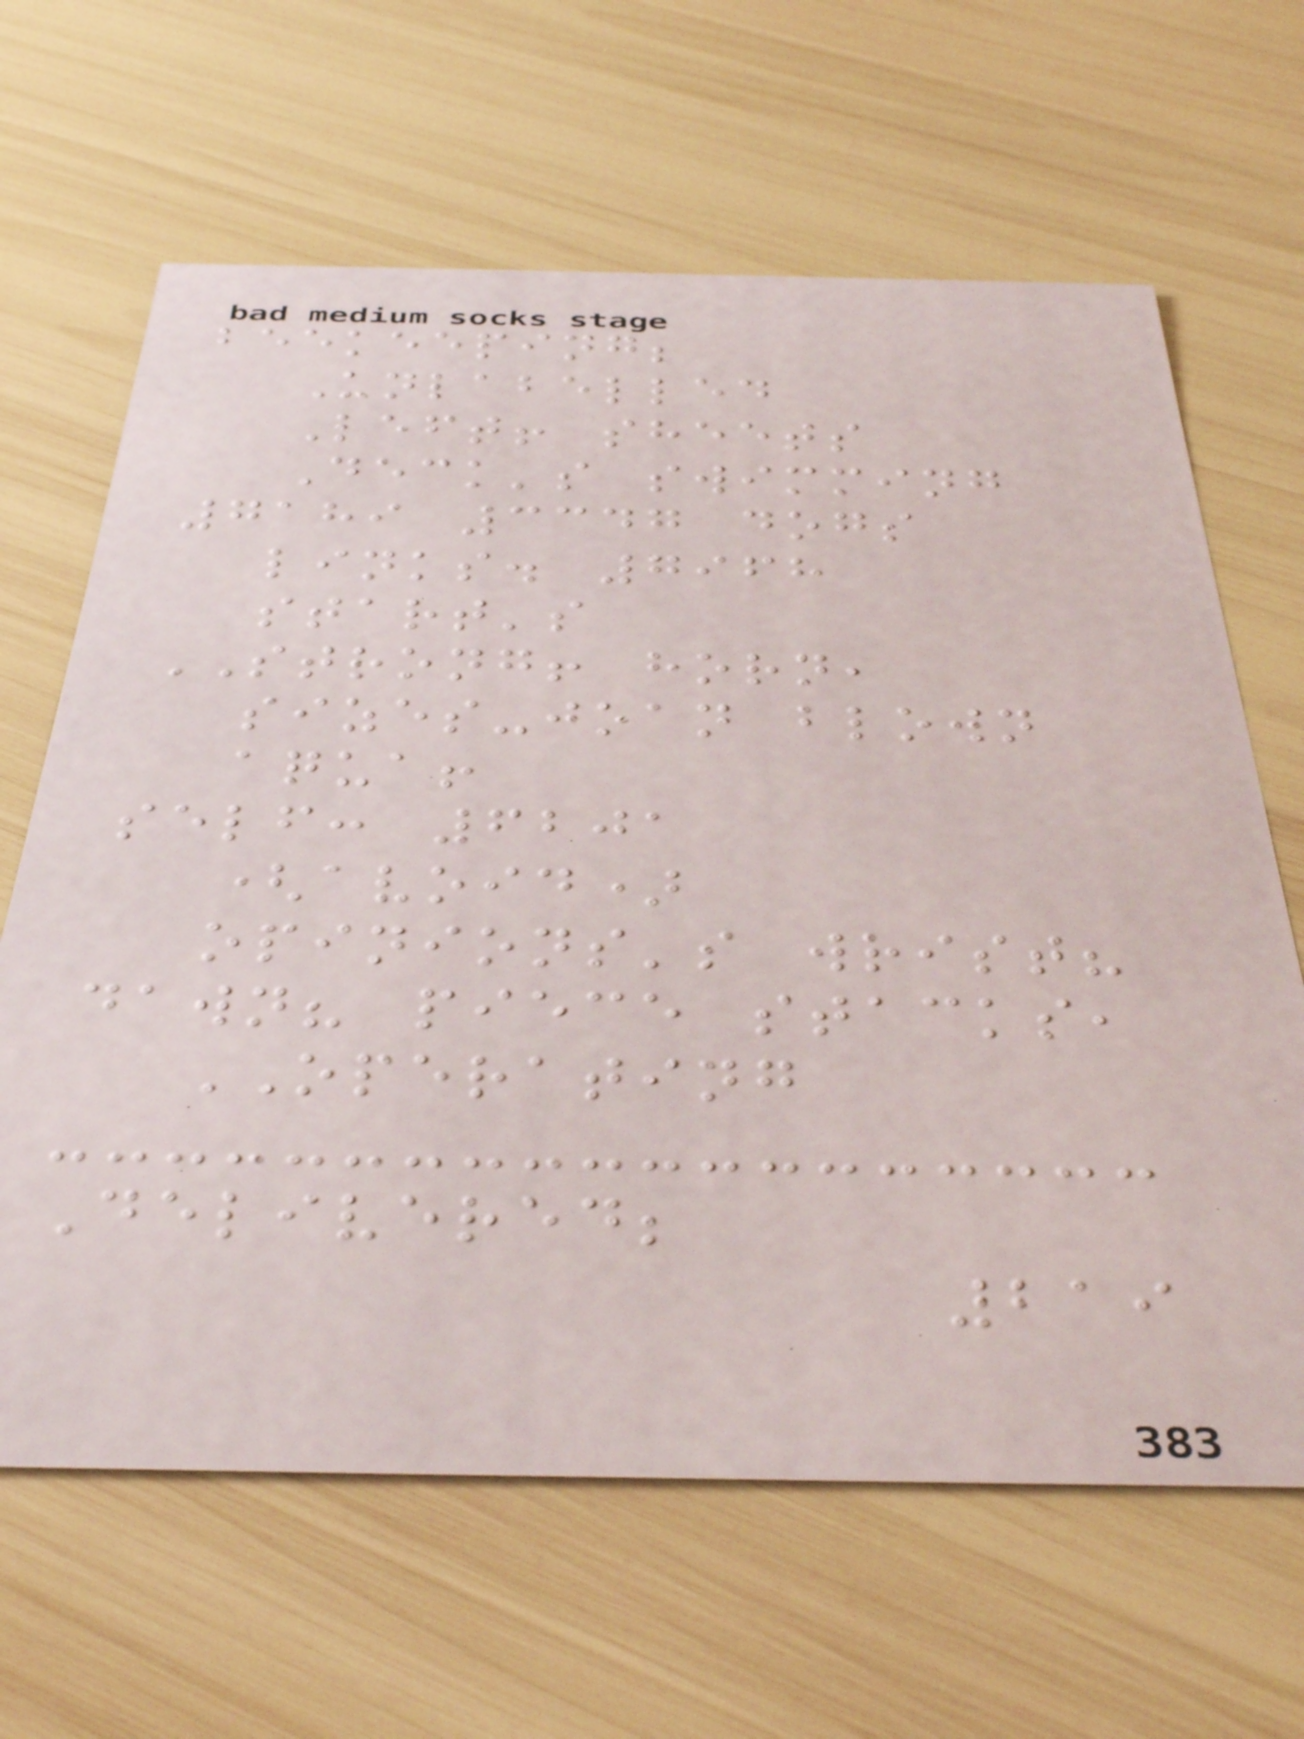beekeeping;
Unlabelled
Left! sheets
Deck's swimming
7189 3347 dogs
links. 7968
start's
STRONG! horn,
sizes-joan blown
aqua!
self: 6201
(avoid)
opinions's wrist?
dawn? piece stacks,
OPERATING
Delivered;
219
